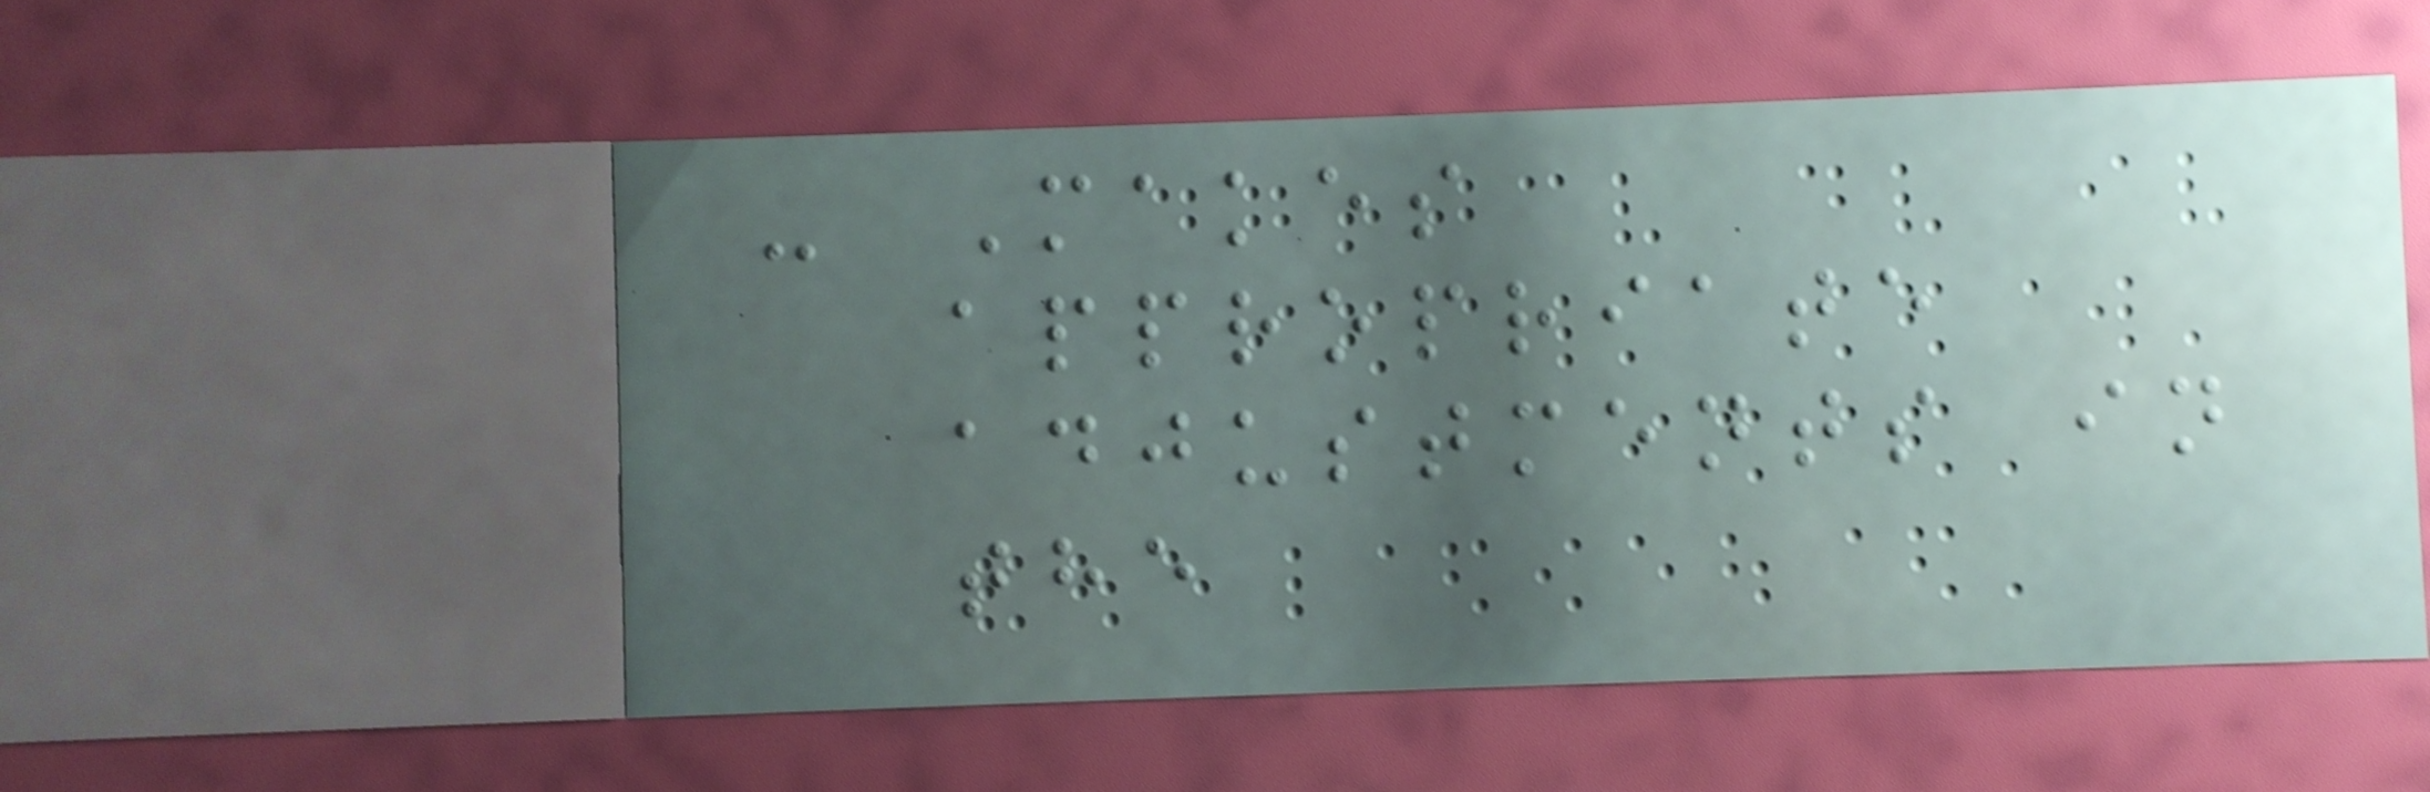- Makes
appropriate
adjustments in
the
